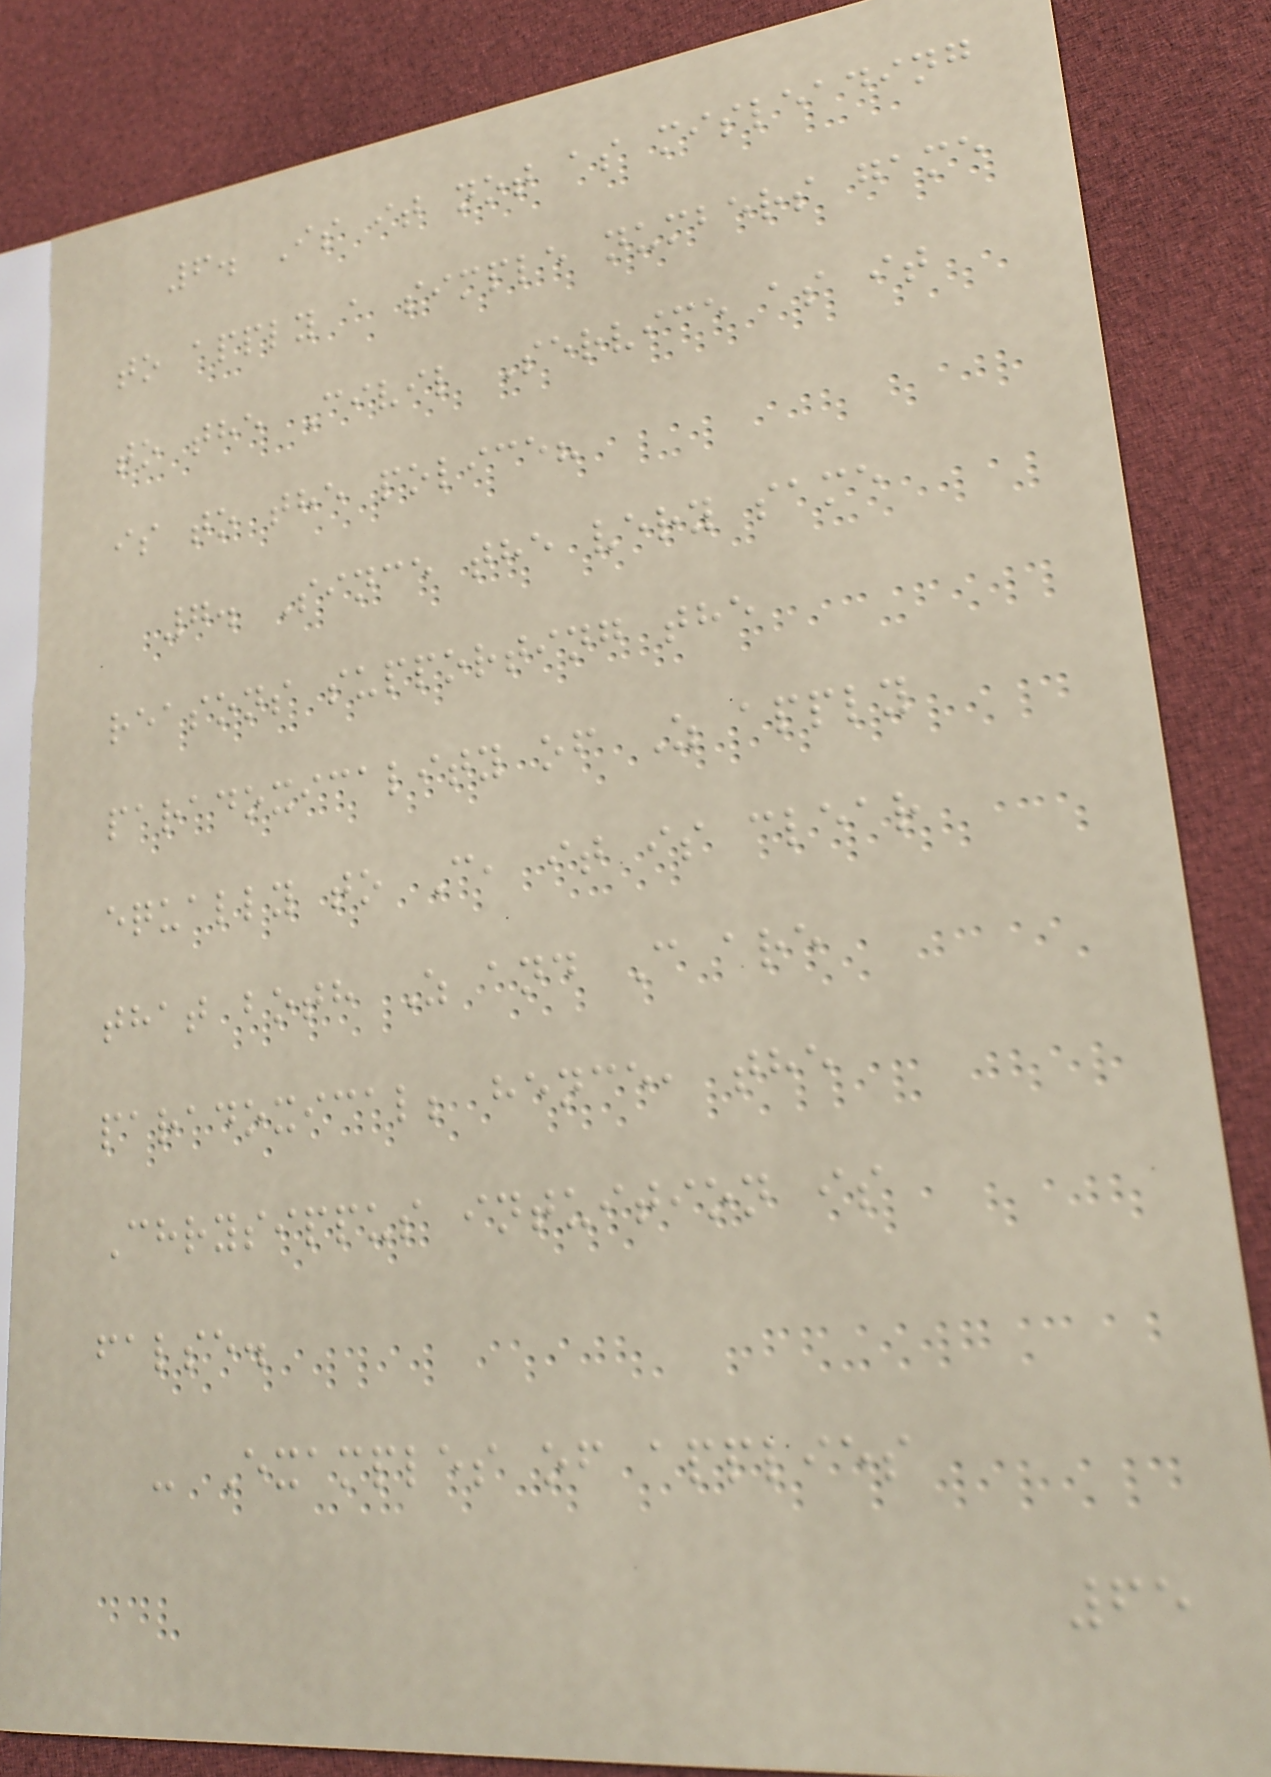6. Is it not as misleading
to apply a simple numbers game
to the Civil Service as it
is to the police?
7. Since the very same
reasons supporting the
paradoxicality of Z apply
equally to C, it is clear
that both Z and C are
paradoxical; hence, the
Chrysippus intuition is
false.
- Examples of applies
65
